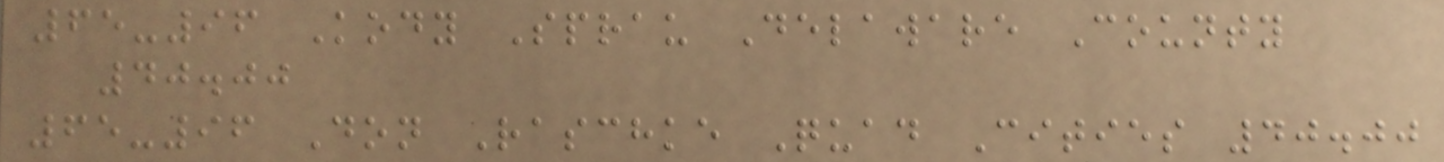65-96 Kody Sprau Delaware County
40.00
65-96 Don Raschke Quad Cities 40.00
